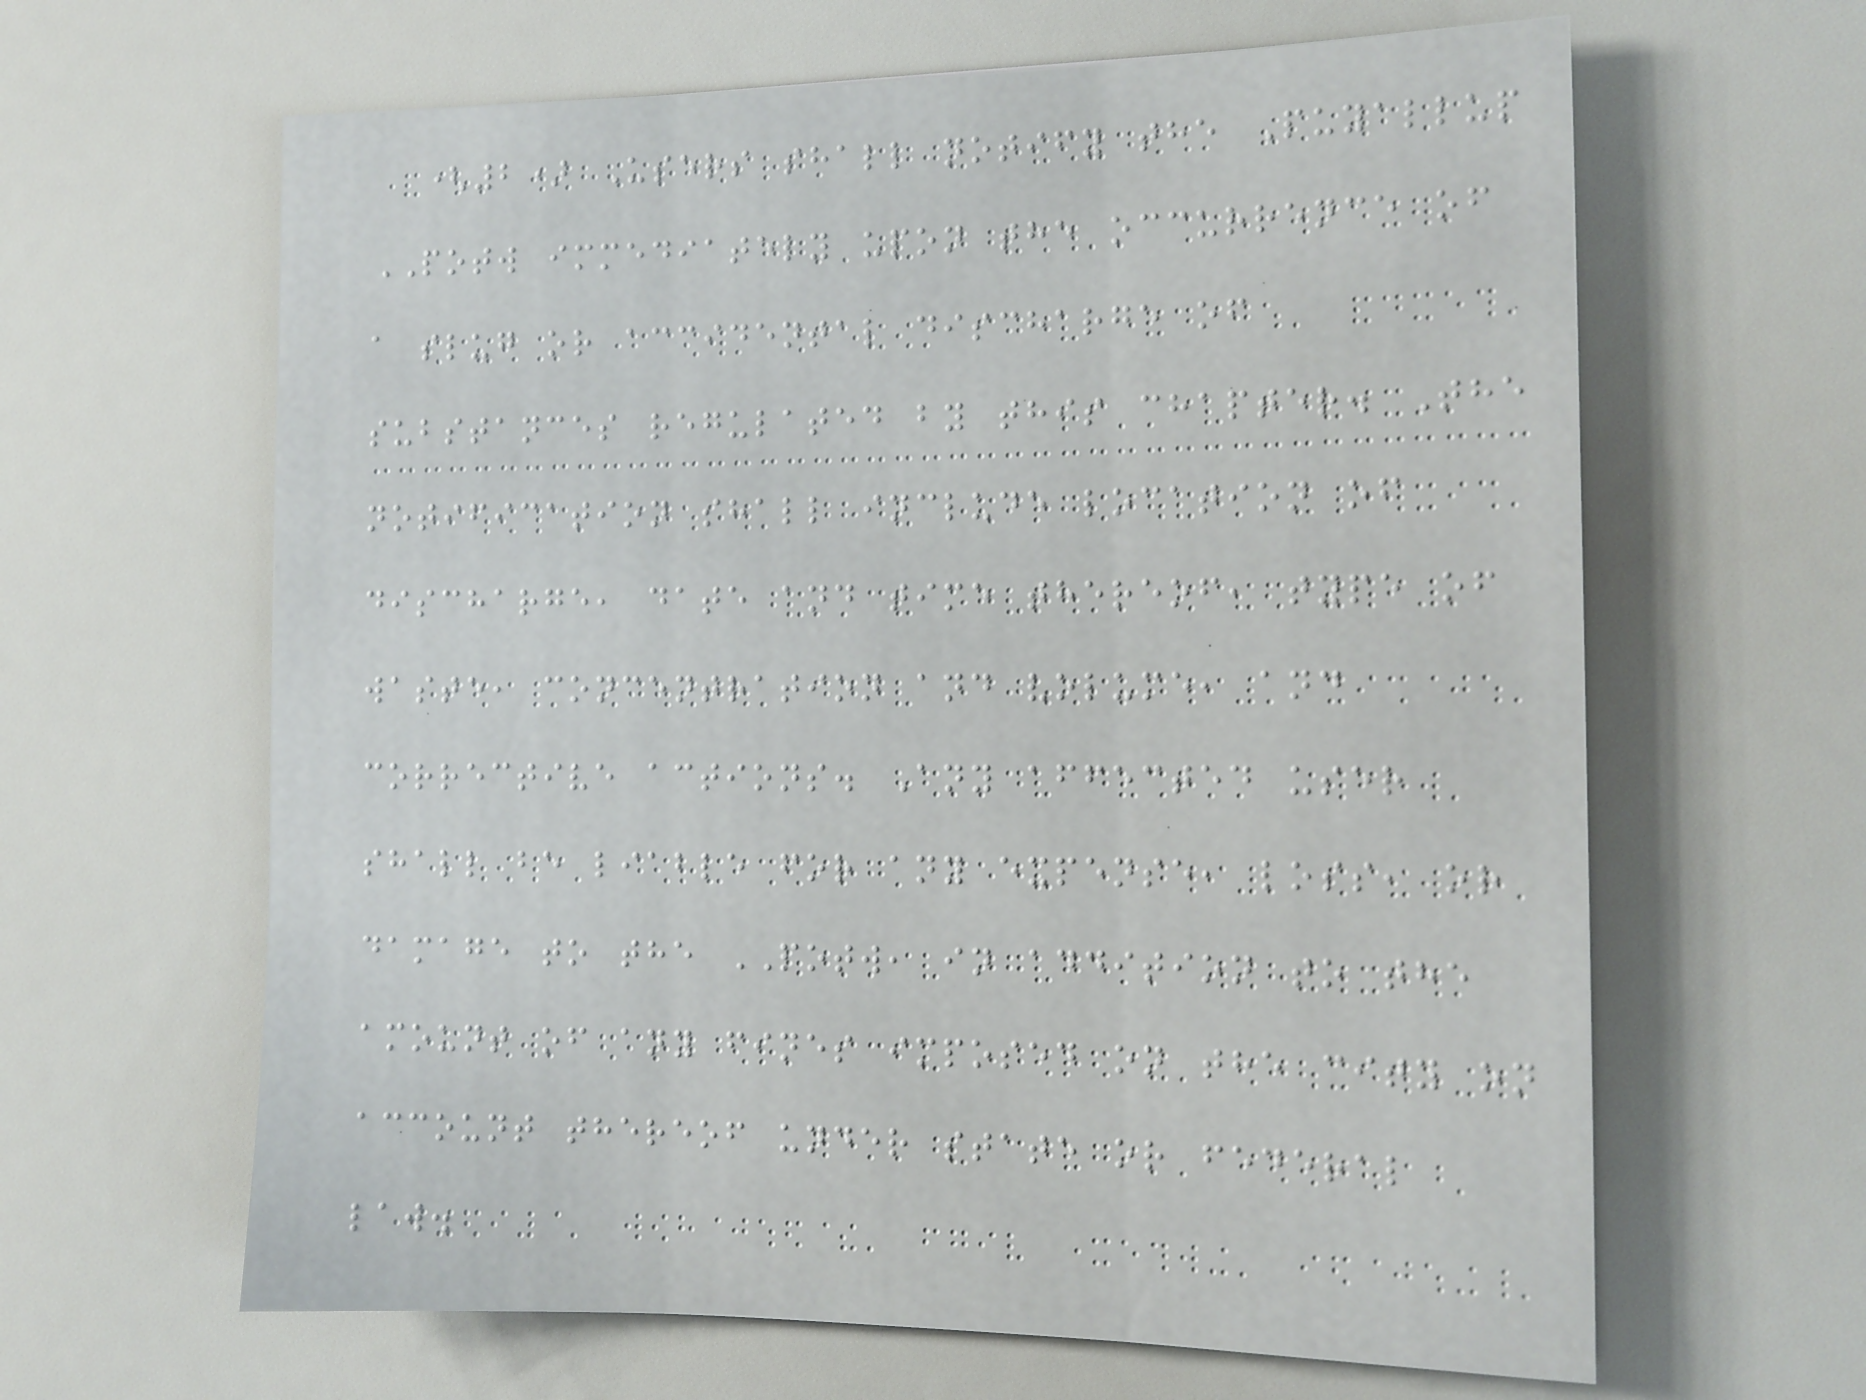(2) Users shall notify the Puyallup
POTW immediately upon the occurrence of
a slug or accidental discharge of
substances regulated by this chapter. The
notification shall include location of
discharge, date and time thereof, type of
waste, concentration and volume, and
corrective actions. Any affected user
shall be liable for any expense, loss, or
damage to the POTW, in addition to the
amount of any fines imposed on the city on
account thereof under state or federal
law.
